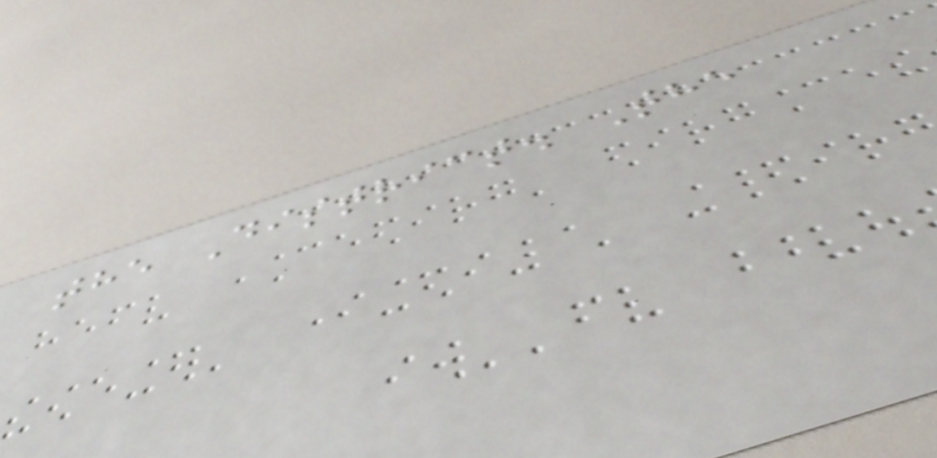the District. The
